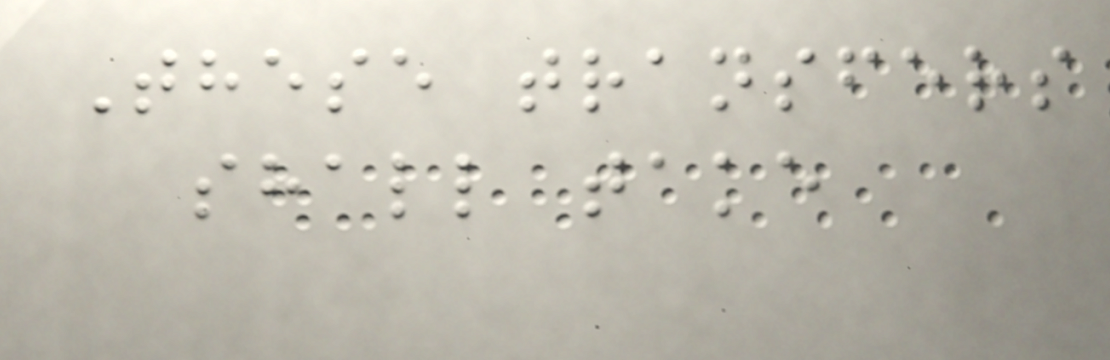These transfers
shall take
